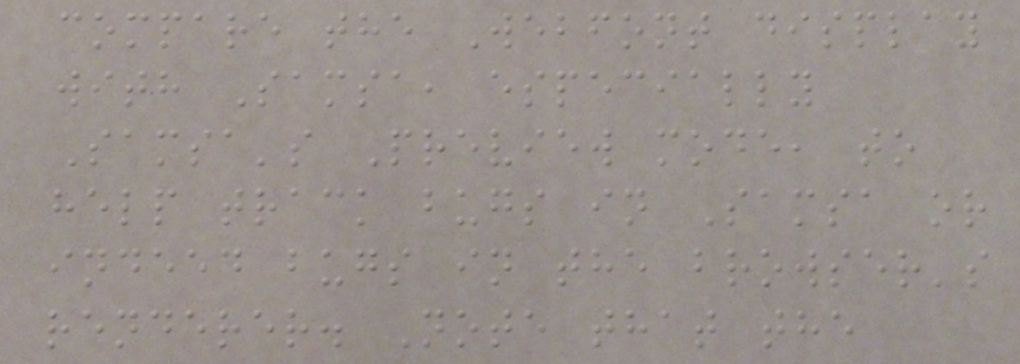compare the Webfont display
with Samsa, especially
Samsa's Preview mode, to
help track bugs in Samsa or
indeed bugs in the browser's
renderer. Note that the
